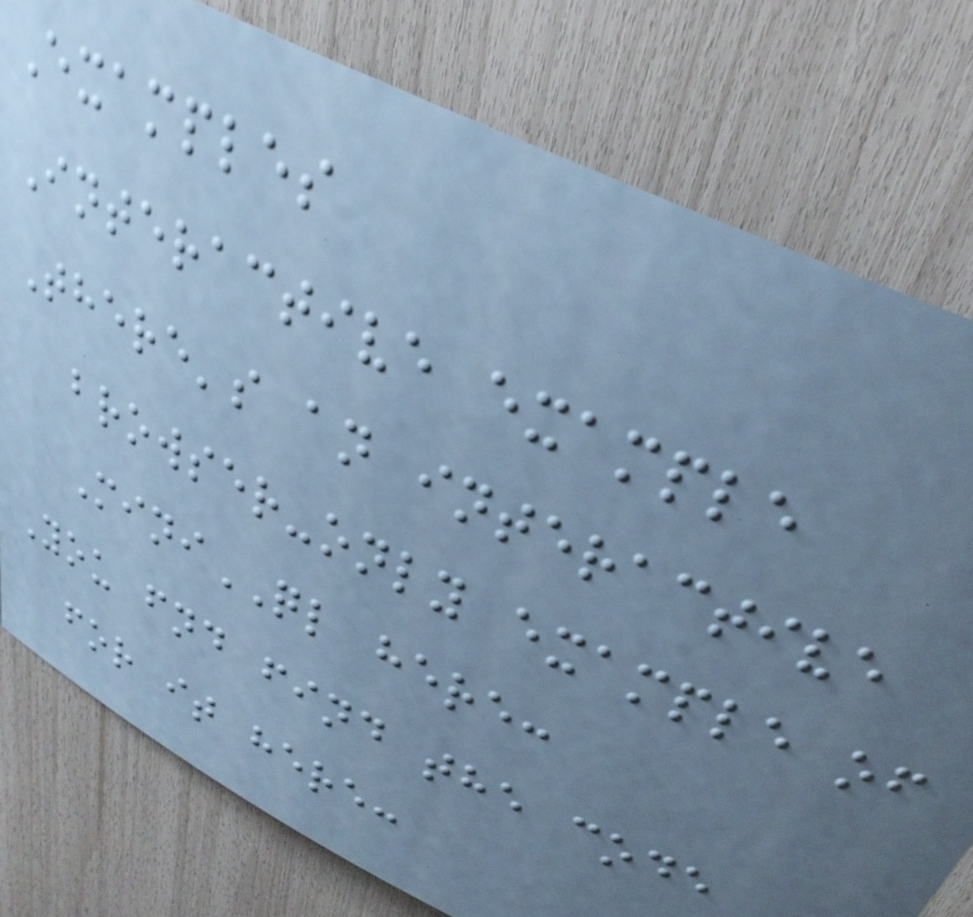Examples
Interactive example
There's an interactive
browser-only example of
MiniQL here:
You fnd find the code
for it here:
